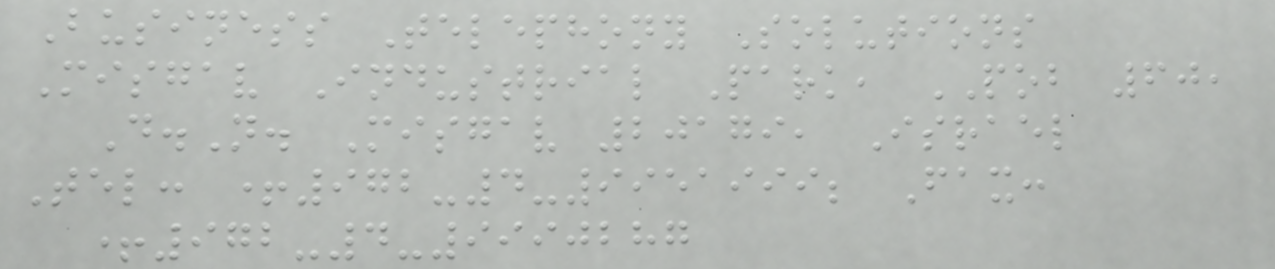Business Telephony Solutions
Misgav Industrial Park, POB 60,
D.N. Misgav 20179, Israel
Tel: +972-4-9951999; Fax:
+972-4-9990287
